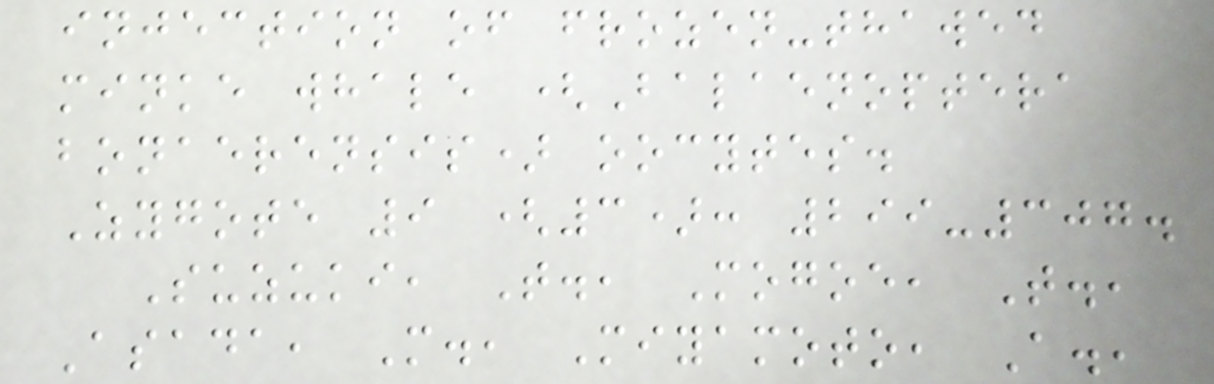injection of frozen-thawed
minke whale (Balaenoptera
bonaerensis) oocytes.
Zygote 9 (3): 299-307.
Suzuki, T., Mogoe, T.,
Asada, M., Miyamoto, A.,
